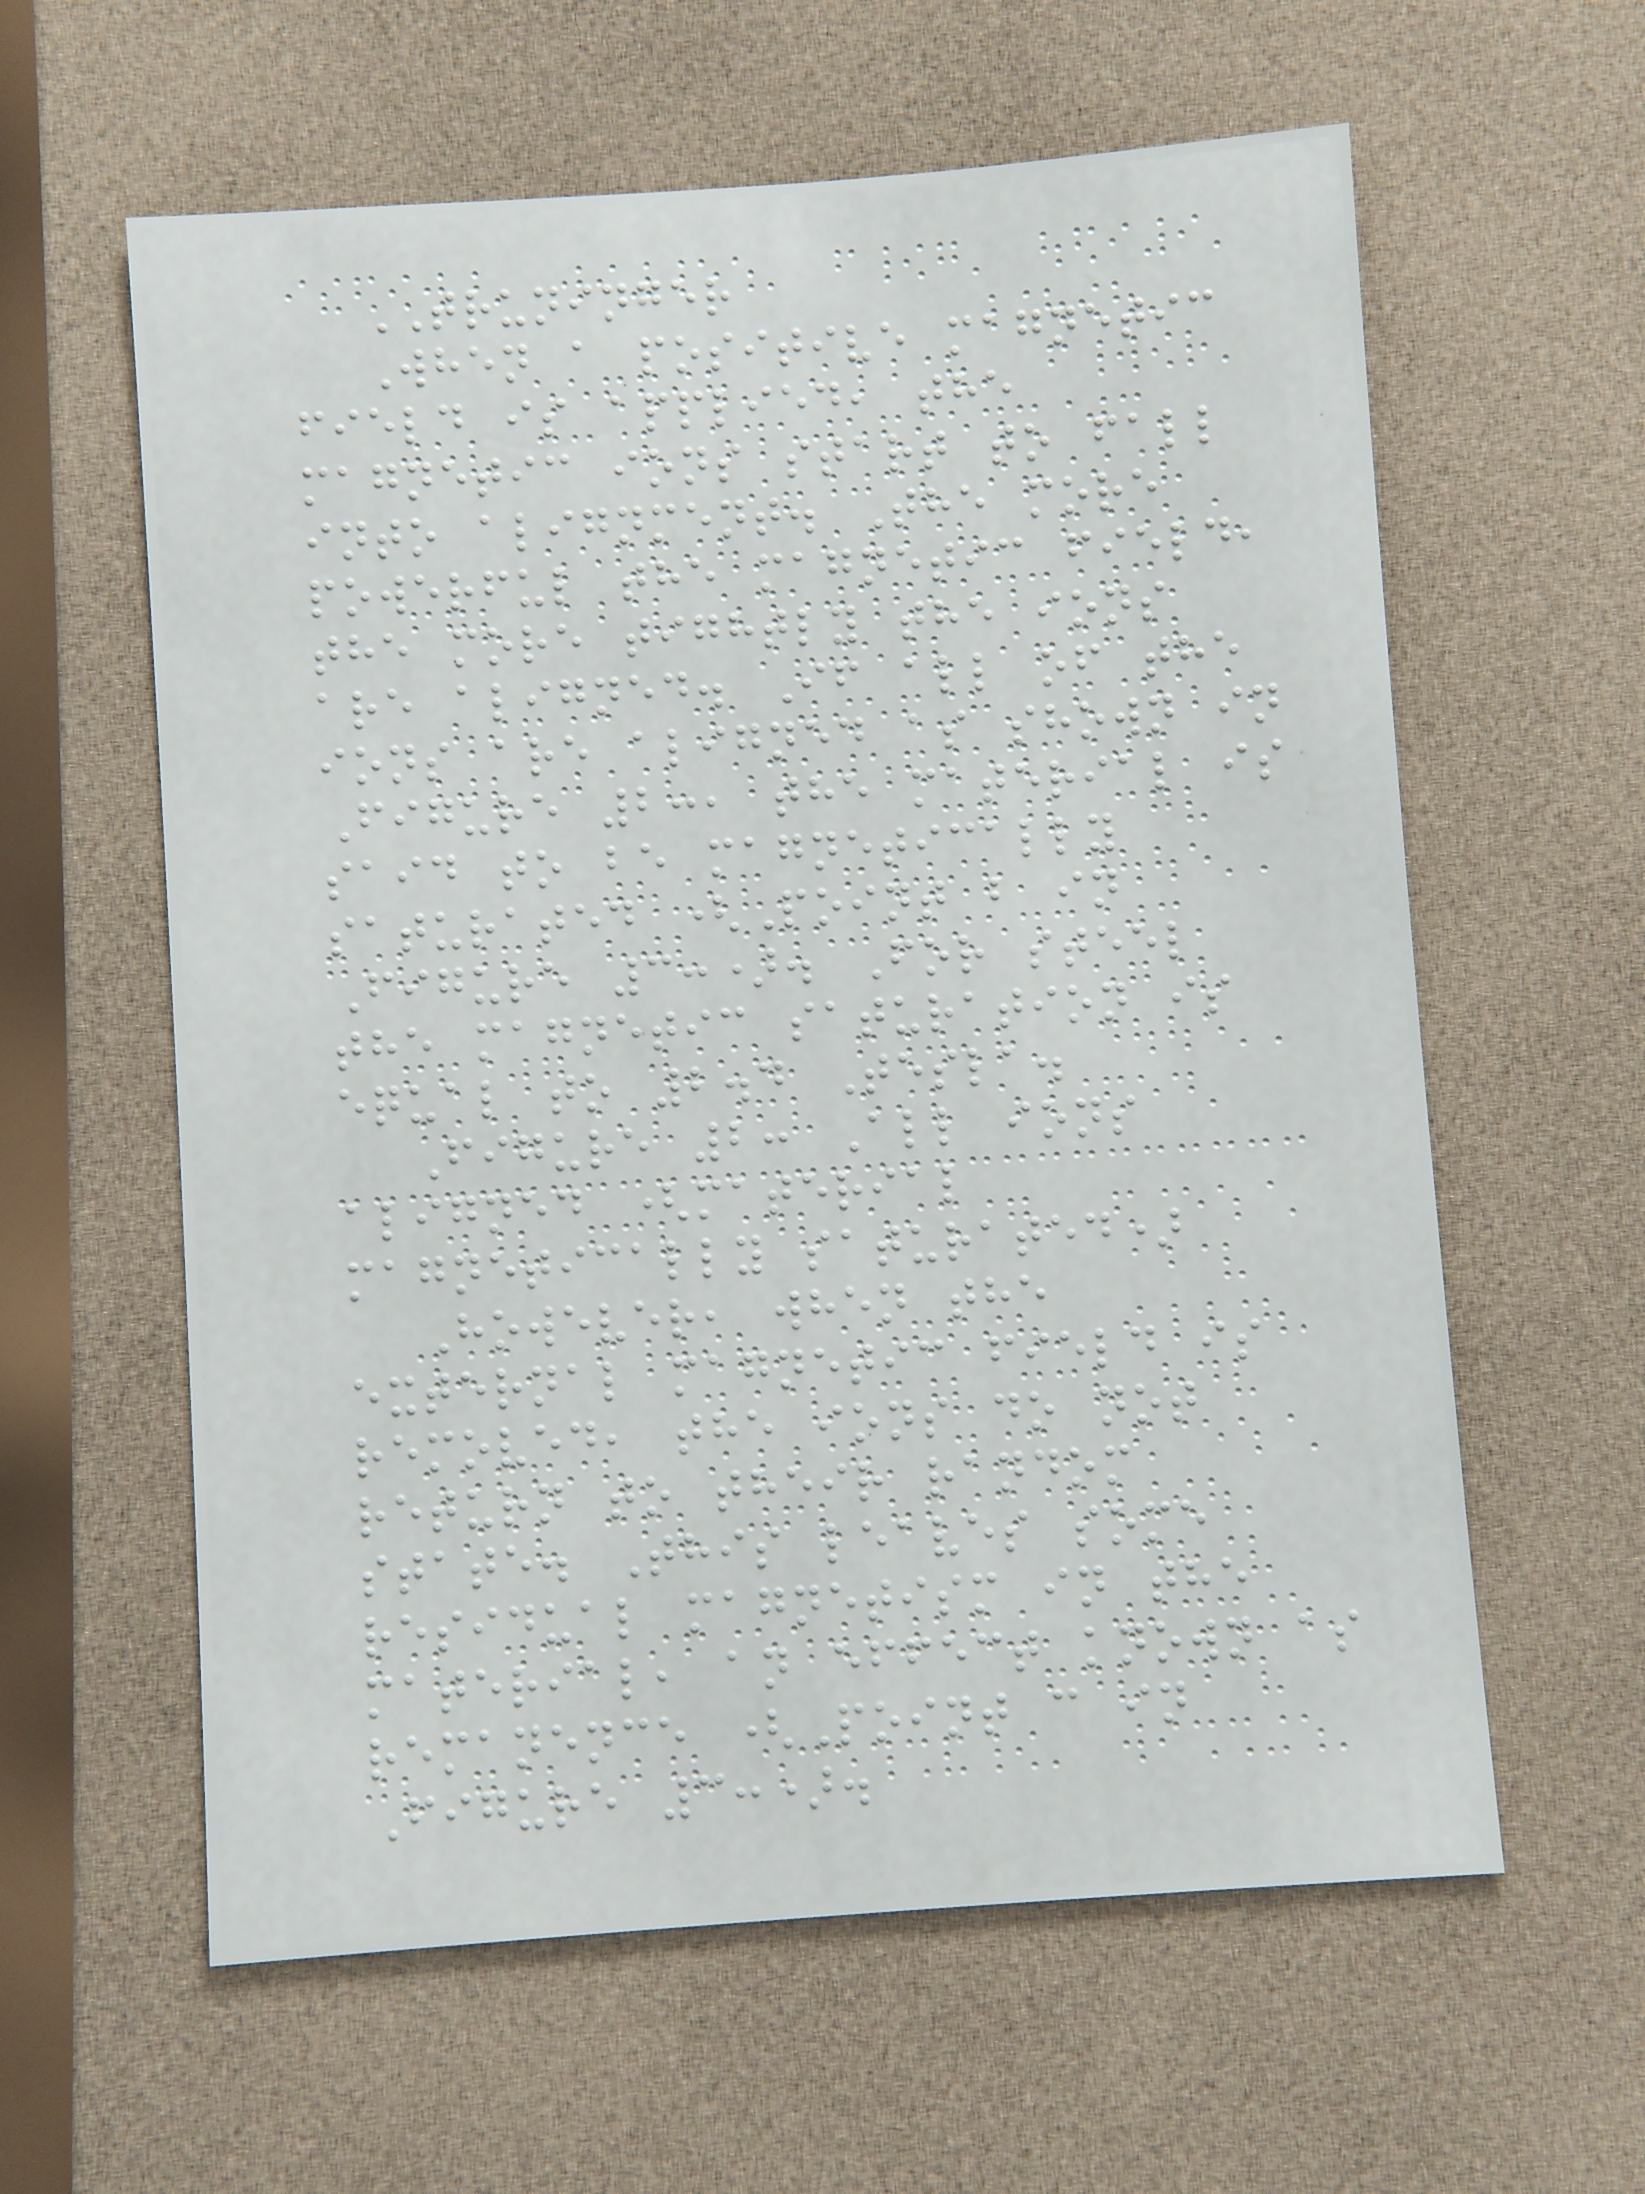TRUNINGER
When a positive magnetic
field is applied, the
magnetic ions start to fall
into alignment. The more
powerful the magnetic field,
the more tightly the ions
are aligned. If all of the
ions are aligned as shown in
Figure 2:, the material is
said to be magnetically
saturated (Point b in
Figure 3:). For steel
the magnetic saturation is
equal to 2.4 Tesla.
Figure 2: All ions
aligned (material
magnetically saturated)
However, when the
external magnetic field is
removed, the ions do not
return to their random
state. This leaves some
residual magnetism in the
material, an effect known as
remanence (Point c in
Figure 3:).
